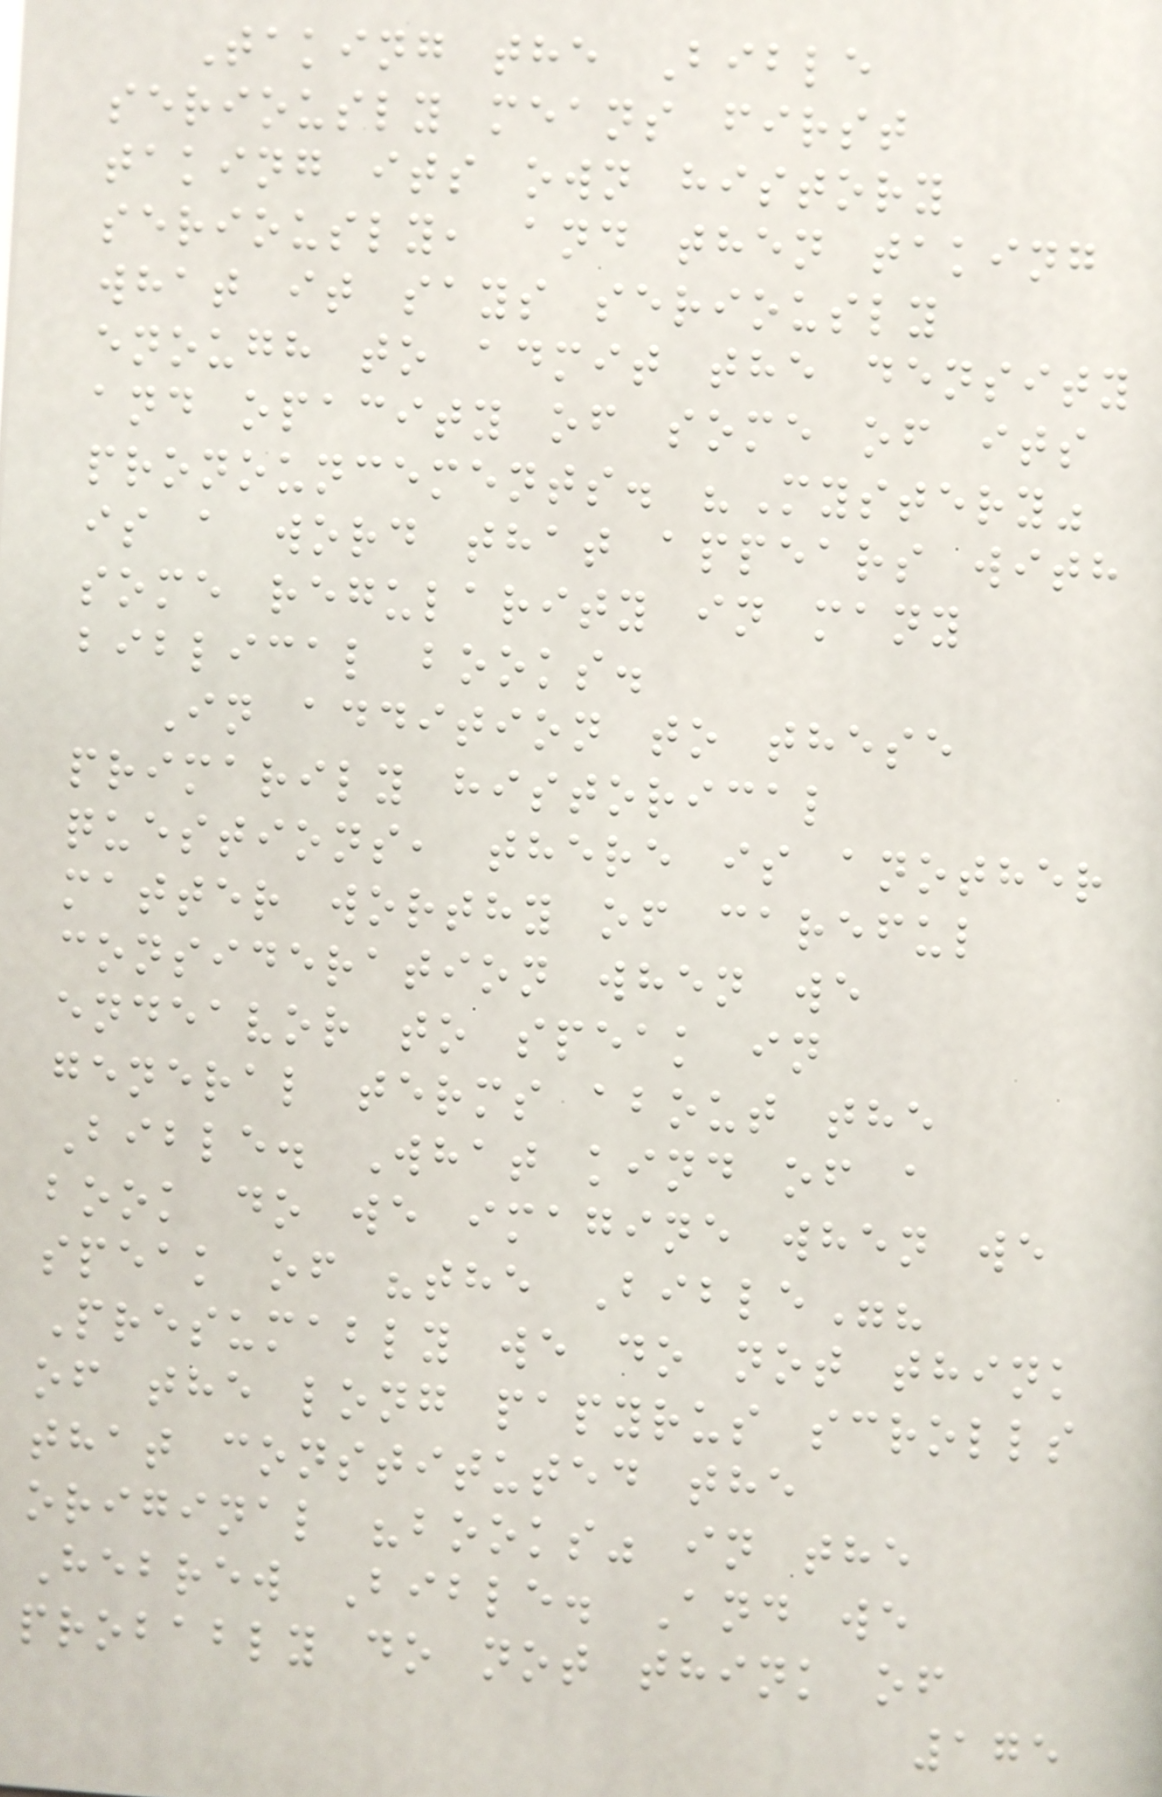Taking the Bible
seriously means first
taking its own history
seriously, and then taking
what it says seriously
enough to admit the density
and opacity of some of its
pronouncements. "Mystery"
is a word that appears with
some regularity in many
biblical books.
In addition to these
primarily historical
questions, there is another
matter worthy of careful
consideration when we
endeavor to speak in
general terms about the
Bible. What kind of a
book do we imagine when we
speak of "the Bible"?
Presumably we do not think
of the long papyrus scrolls
that constituted the
original "books" in the
Hebrew Bible. And we
probably do not think of
175
